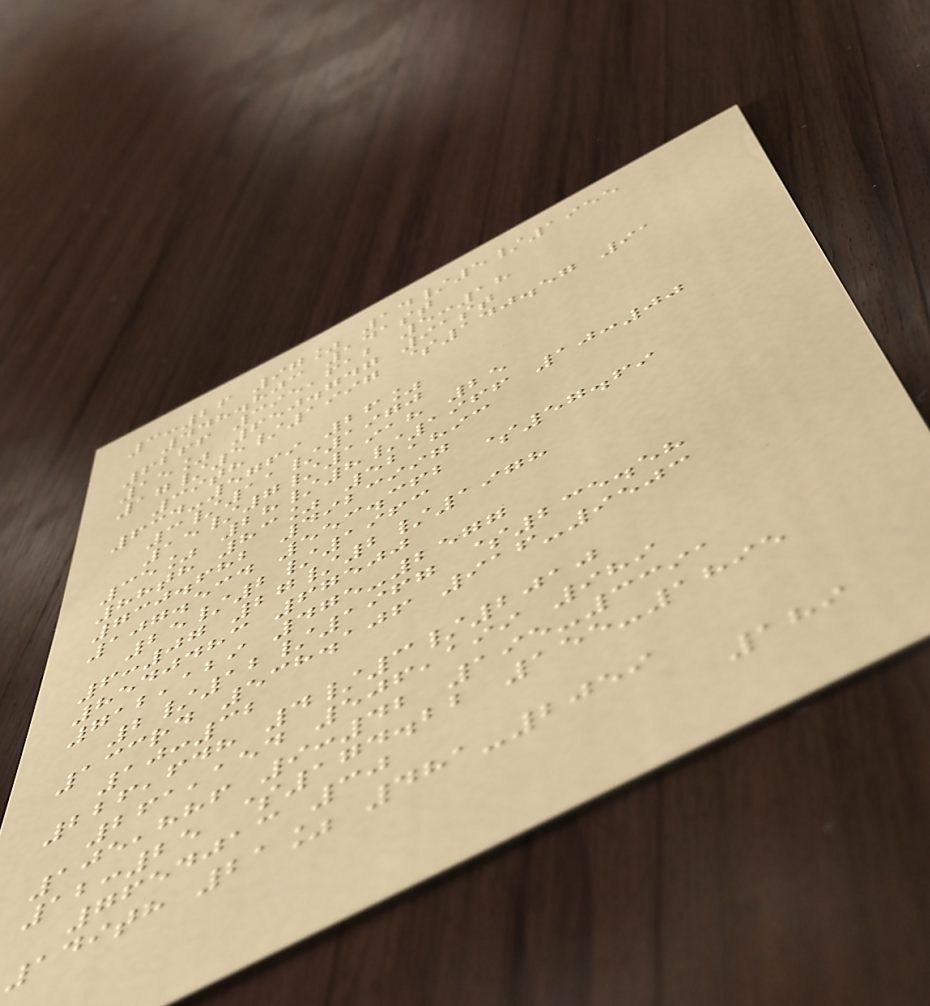3:26 97% 14/5/1955
448.803 141st
6266 395,612 5:18
15% 650.747 91st
17/5/1997 $140.57 91
39th
634-5769 26%
3/11/1970
15/7/1918 25
35% 28/8/1966 10:00
88th 83% 521893
730.682 4923997
107.534 553.362 $57.69
25/2/1963
6:07 27/2/1978
8540483 67500
712,129 475-2577
2/12/1967 $235.58
133rd 538.106 916-9503
10:32
226,648 4/3/2010
261,154 506,199 989
105,886 9:42 195-3391
12:25 $174.22 155-1895
7654013 30
149th 21% 481-2059
189
